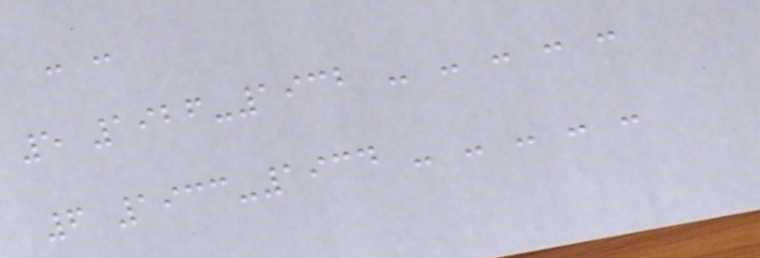- -
5 1926-1932 - - - - -
6 1933-1934 - - - - -
